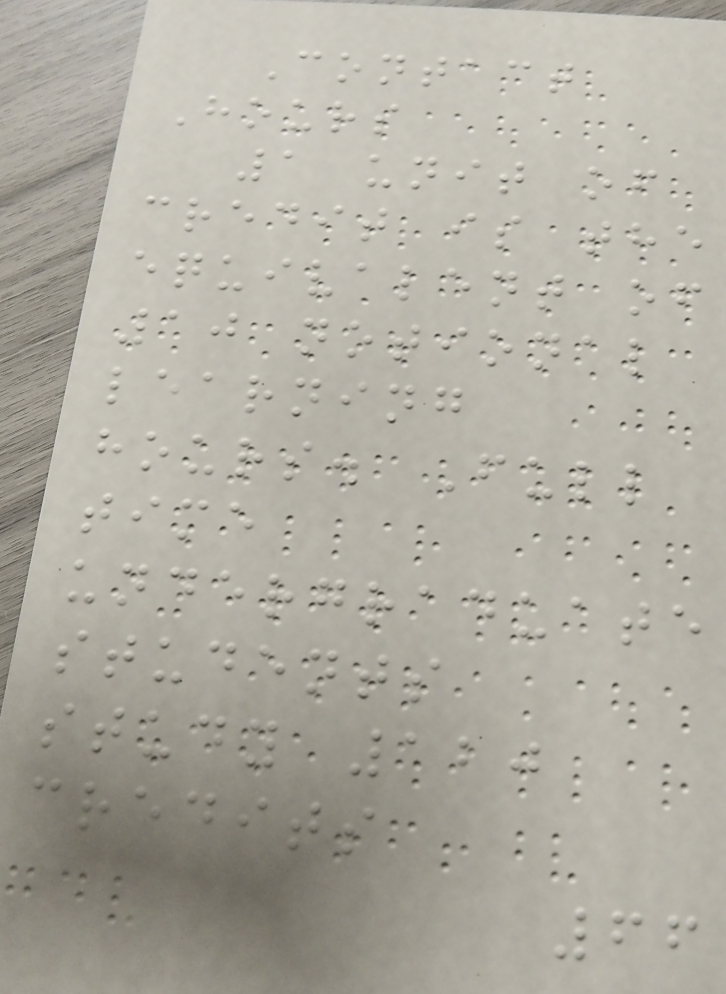Contact
Hours
1 unit of
credit is the
equivalent of
10 notional
learning
hours. Full
time
undergraduate
students
study 120
credits
66
